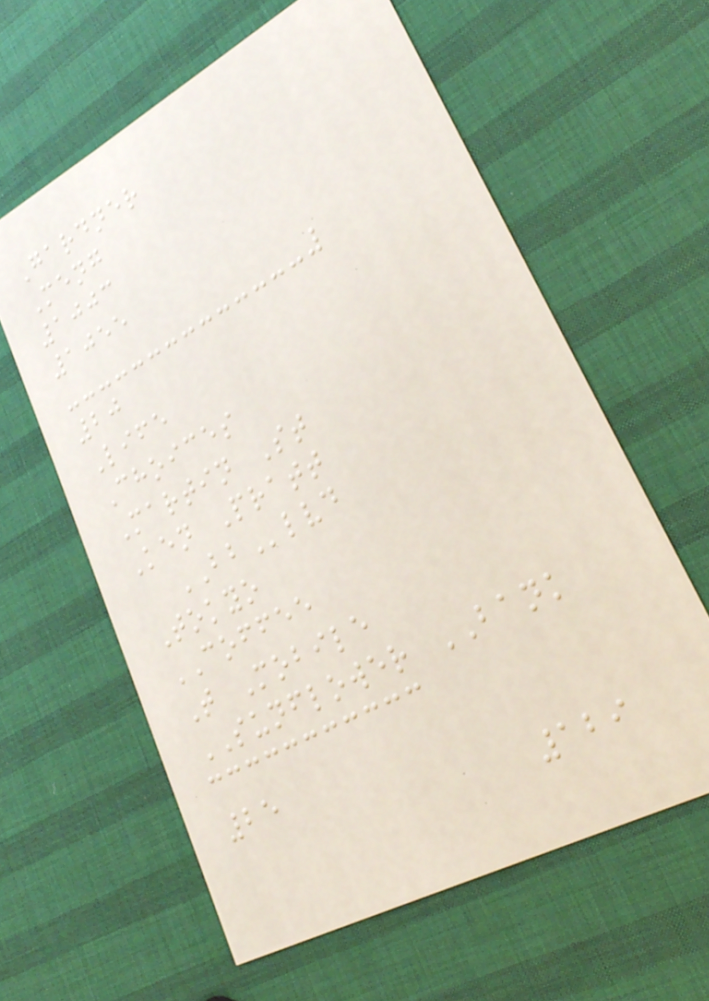Gardner
Meng
1003
1055
20
Life
Choices
Martin St
Ken Pratt
BBlvd
Tokyo
COFFEE
T Mobile
SUNFLOWER BANK
25
129
